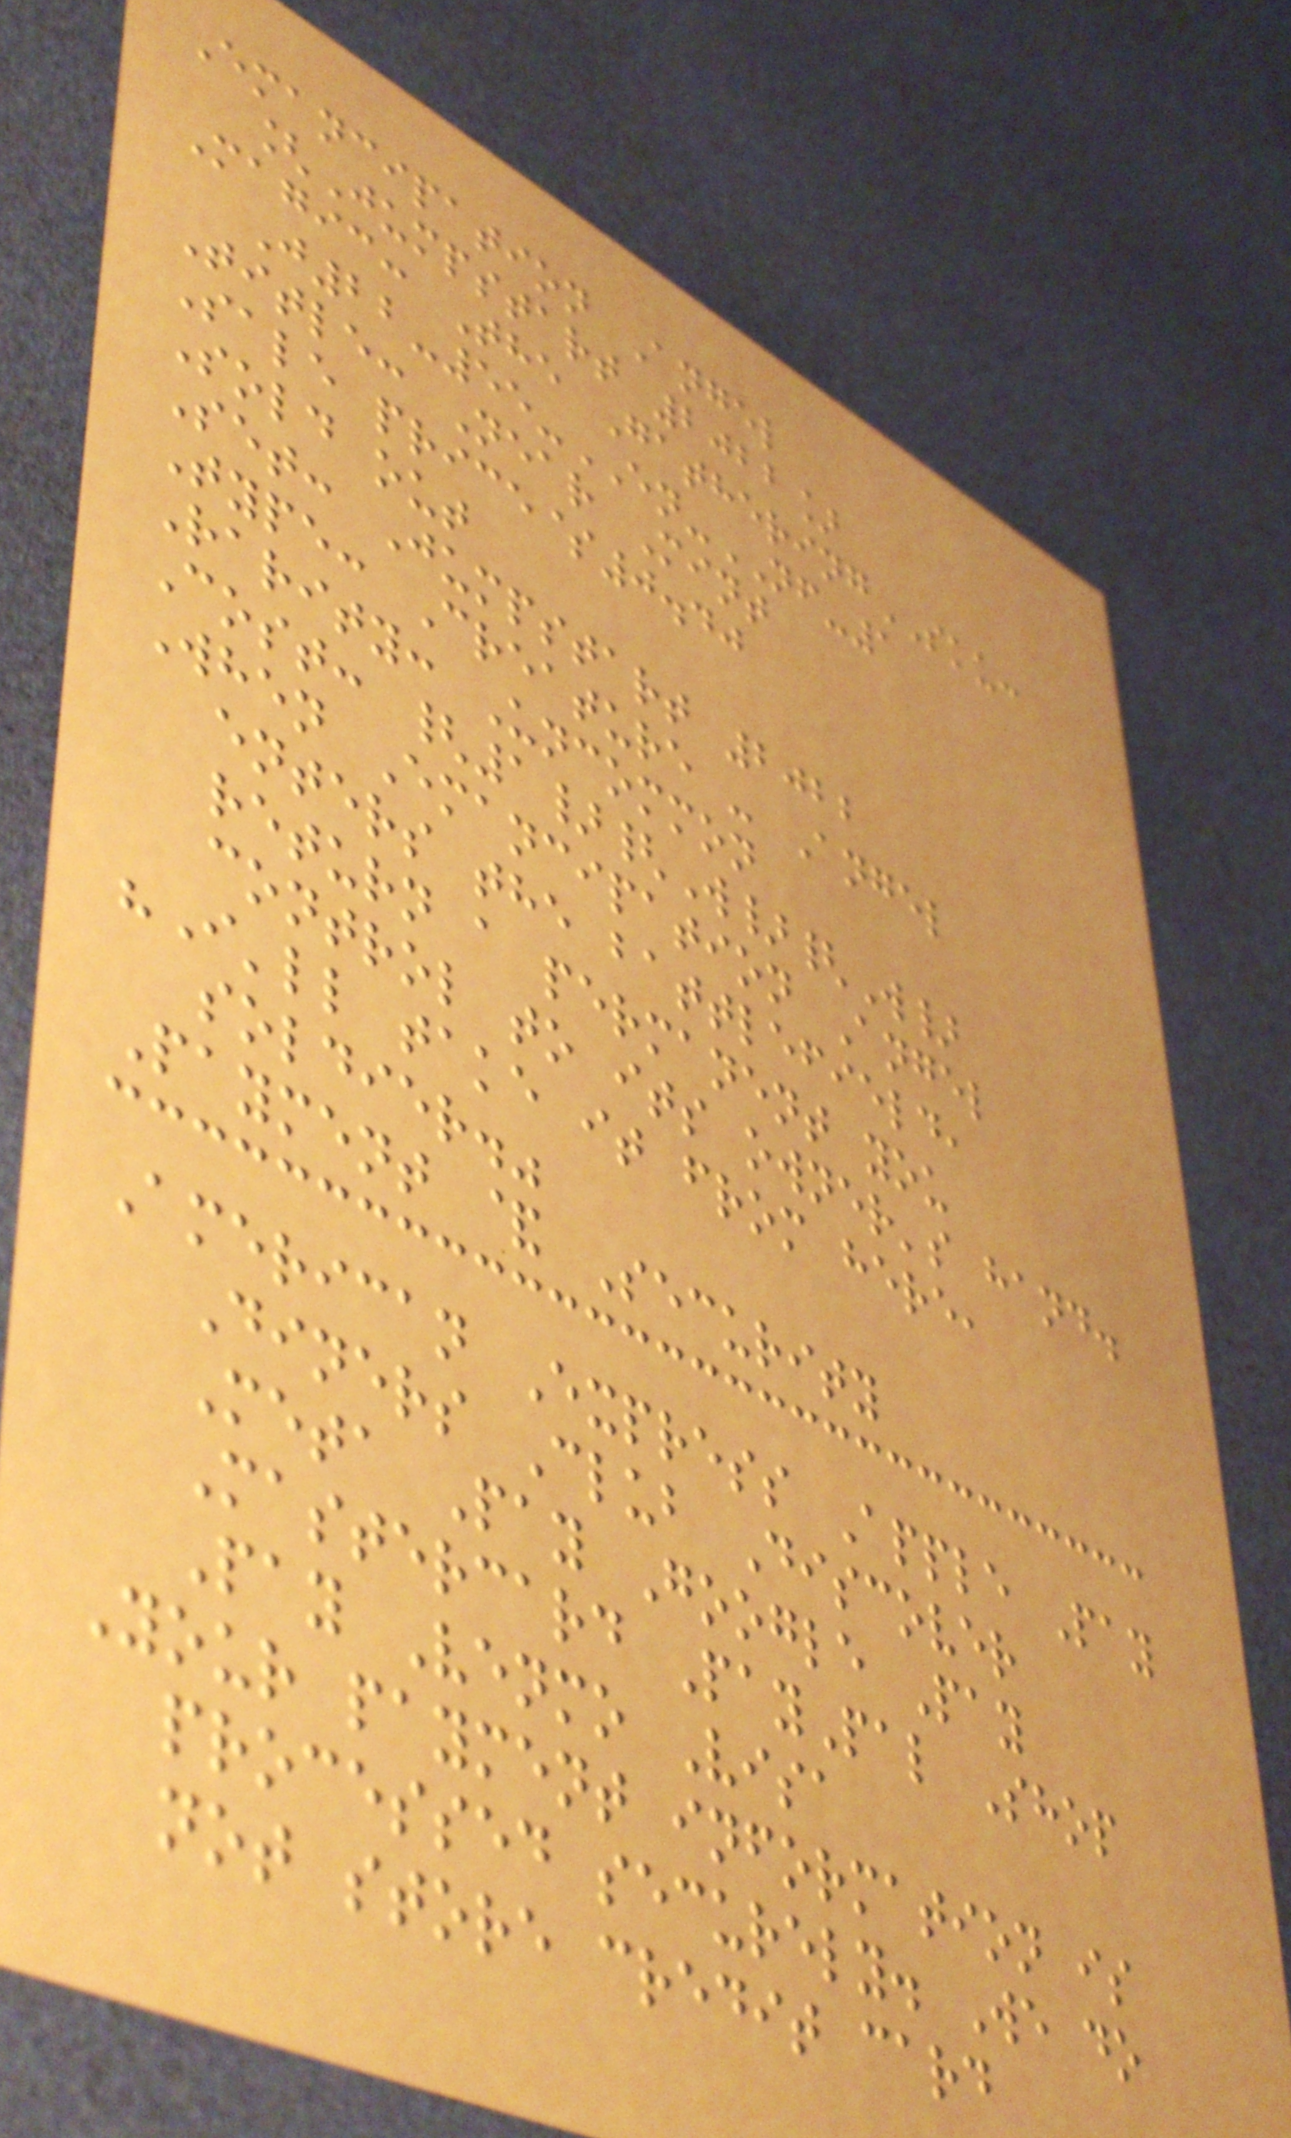Emancipation Angel
[Jumpstart 2022]
Magic: The GatheringSKU:
J22-55-EN-NF-1
Title: Near Mint
Sale price$0.40
Sold out
Set: Jumpstart 2022
Type: Creature - Angel
Rarity: Uncommon
Cost: {1}{W}{W}
When Emancipation Angel
enters the battlefield,
return a permanent you
control to its owner's hand.
"I'll take it from here,
soldier."
Payment & Security
American Express Apple Pay
Diners Club Discover
Meta Pay Google Pay
Mastercard PayPal Shop
Pay Venmo Visa
Your payment information is
processed securely. We do
not store credit card
